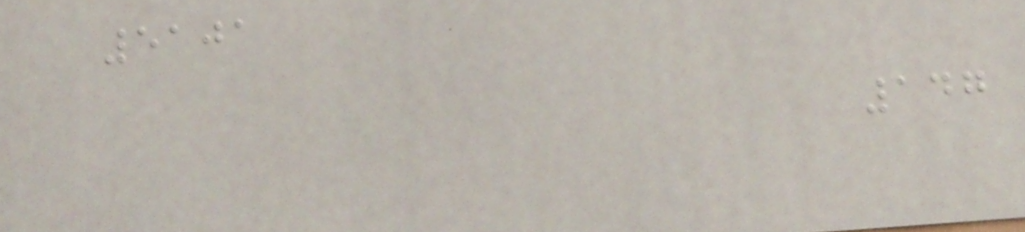5101
147
